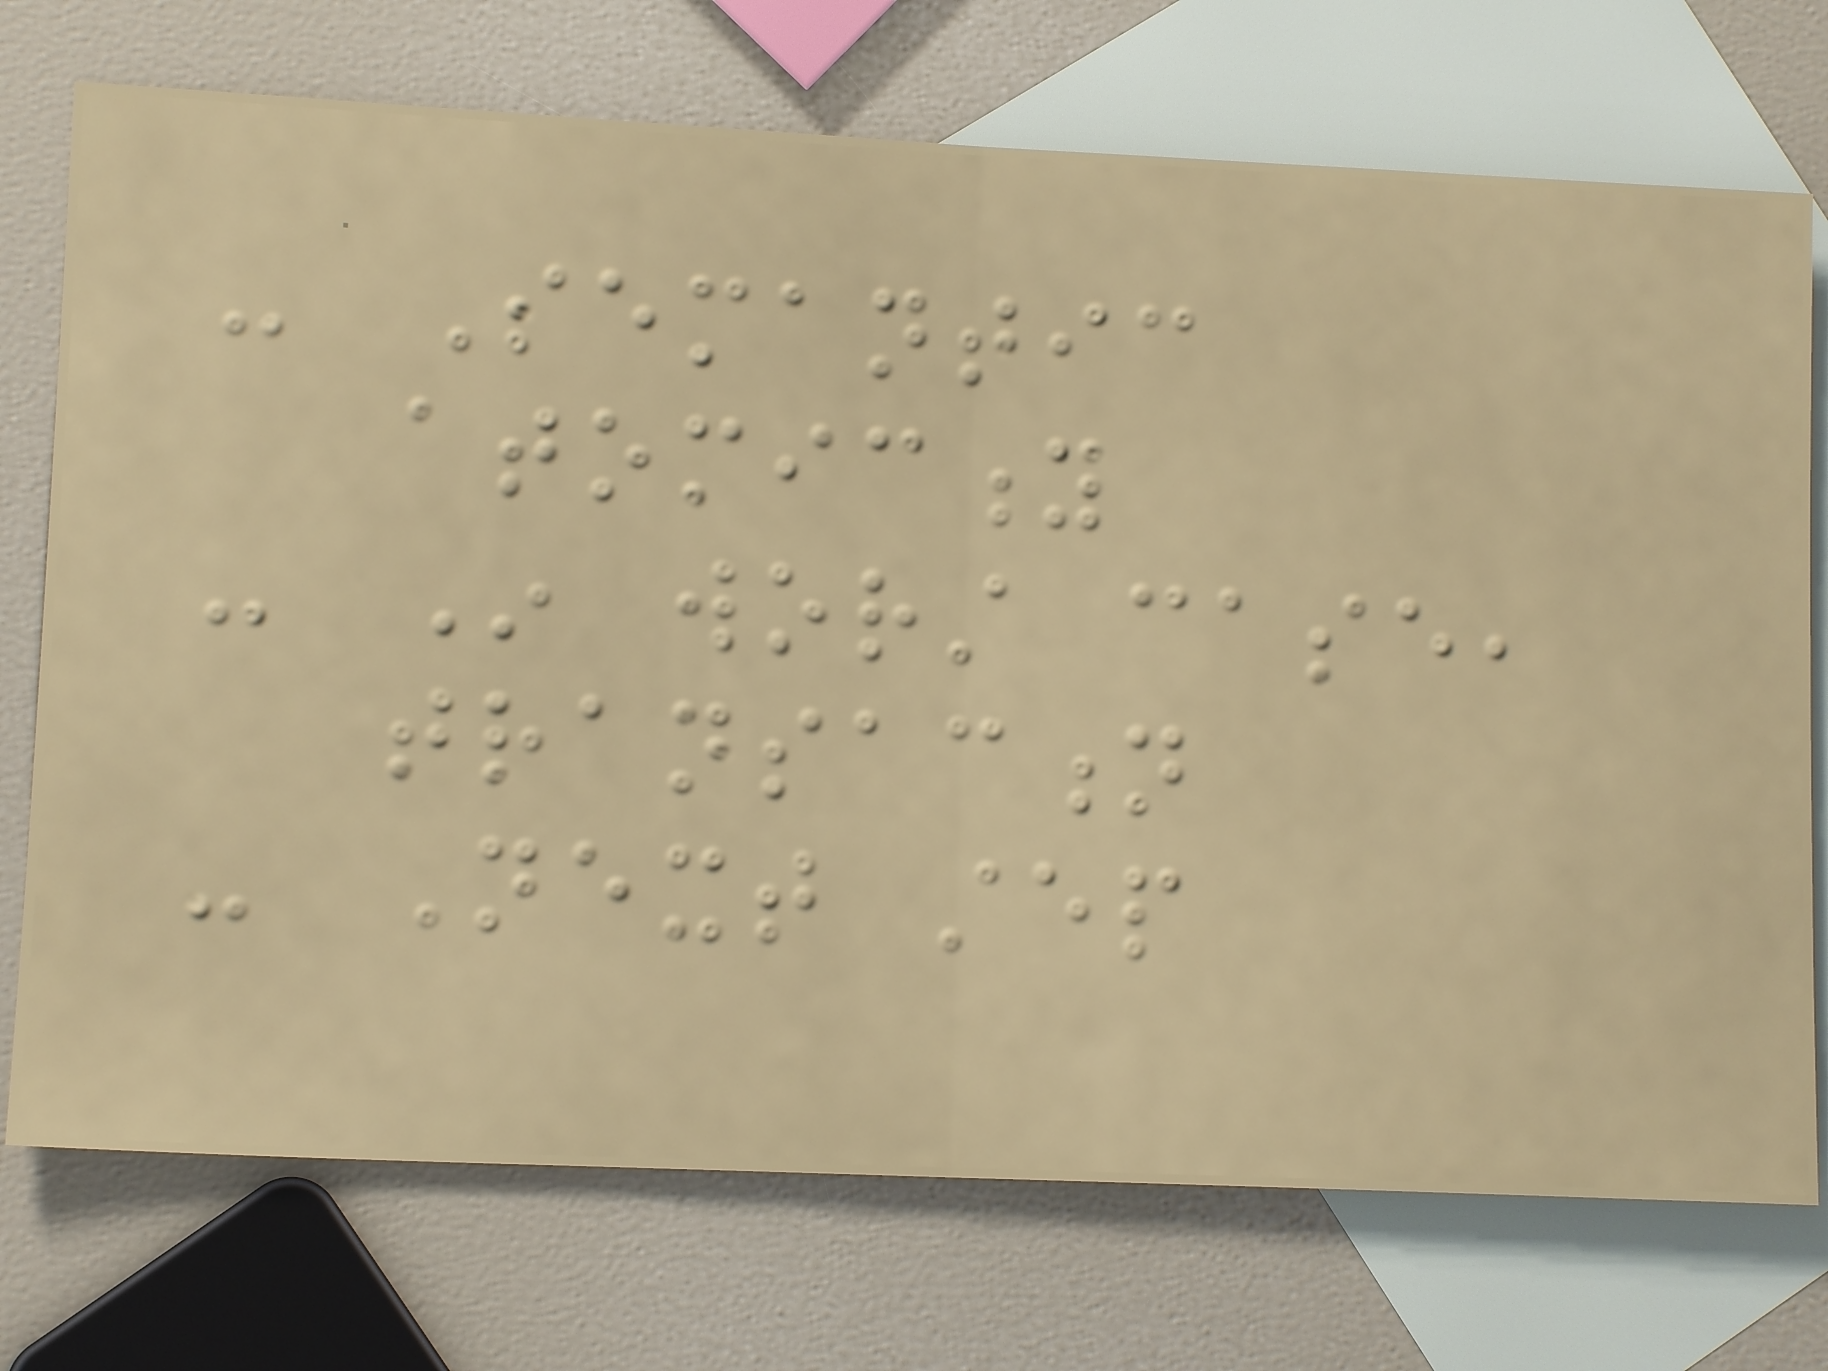- Semantic
atomicity
- In worst case,
transaction
- Next step
